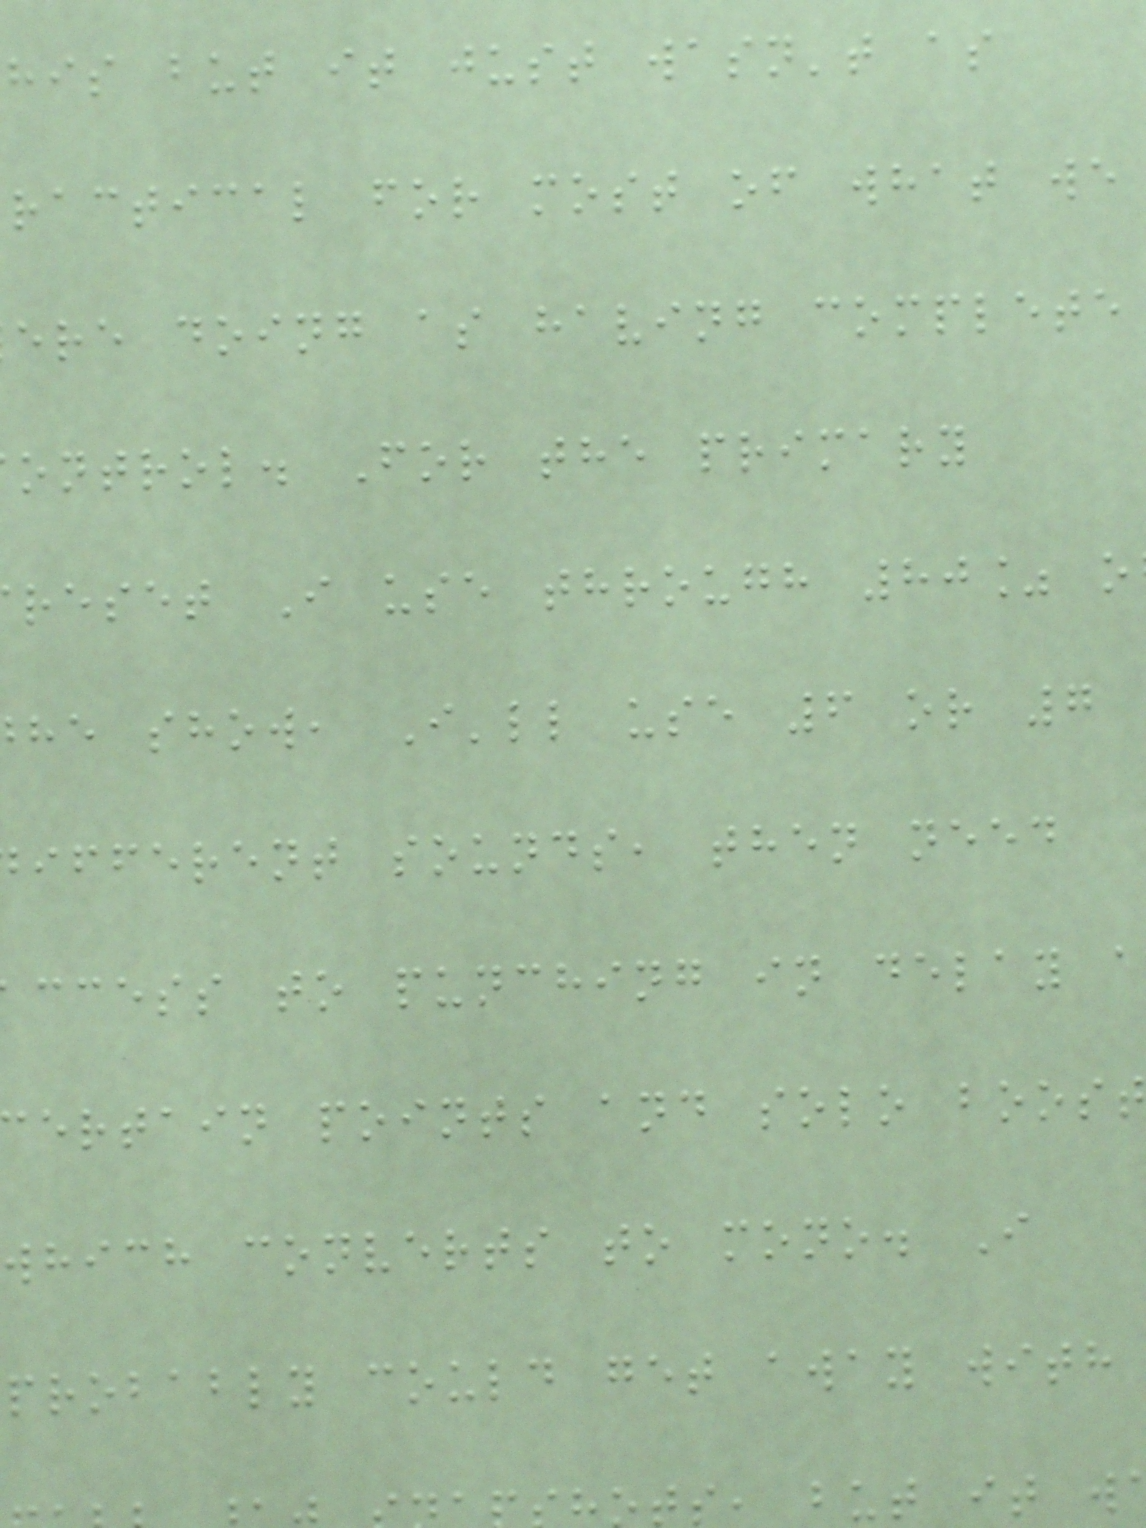his but it just wasn't as
ractical for most of what we
ere doing as having complete
ontrol. For the primary
reset I use through 80% o
he show, I'll use 6 or 7
ifferent sounds, then need
ccess to punching in delay a
ertain points and solo boost
which converts to mono. I
probably could get away with
ts, but it w
